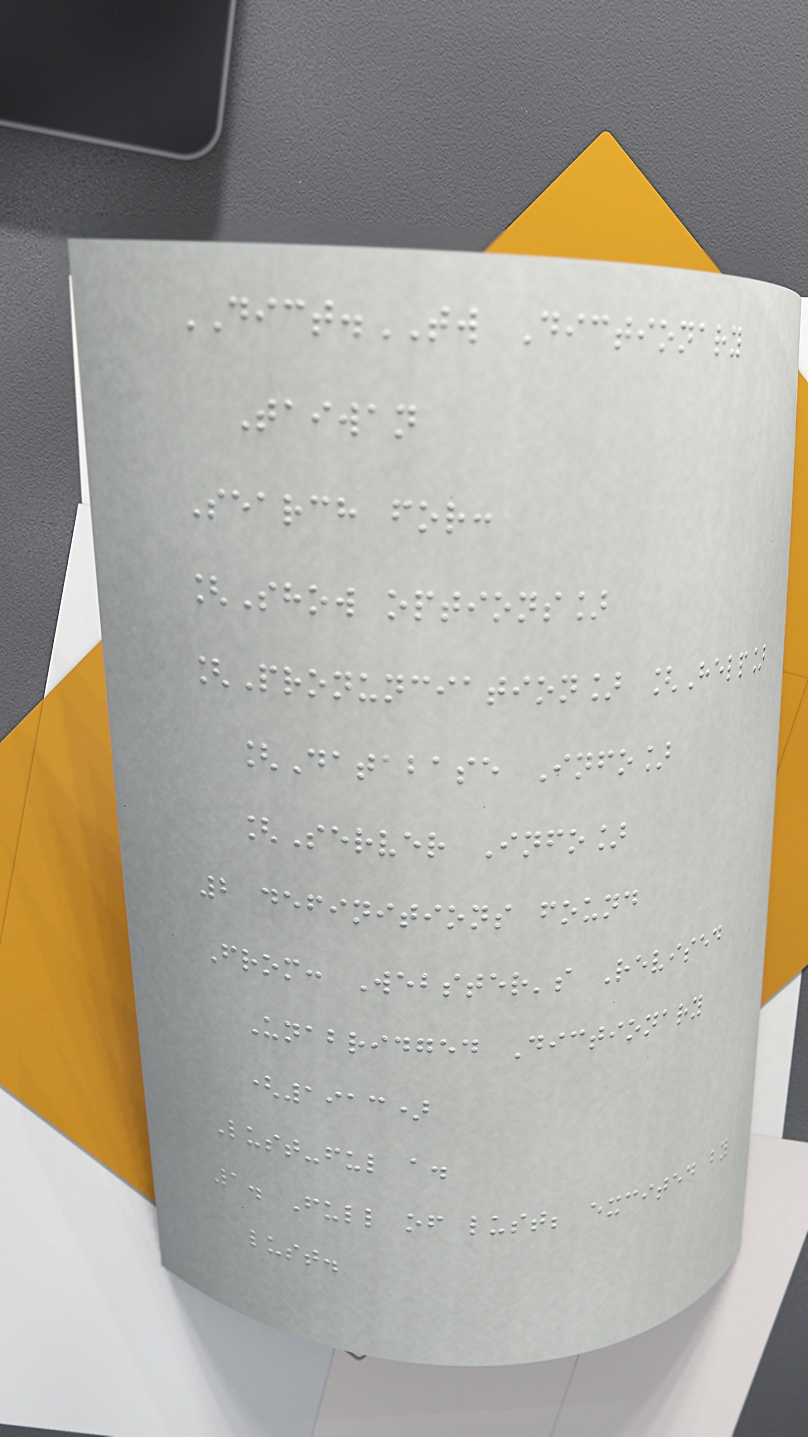DICT.TW Dictionary
Taiwan
Search for:
[Show options]
[Pronunciation] [Help]
[Database Info]
[Server Info]
2 definitions found
From: Webster's Revised
Unabridged Dictionary
(1913)
Lust-ful a.
1. Full of lust; excited by
lust.
